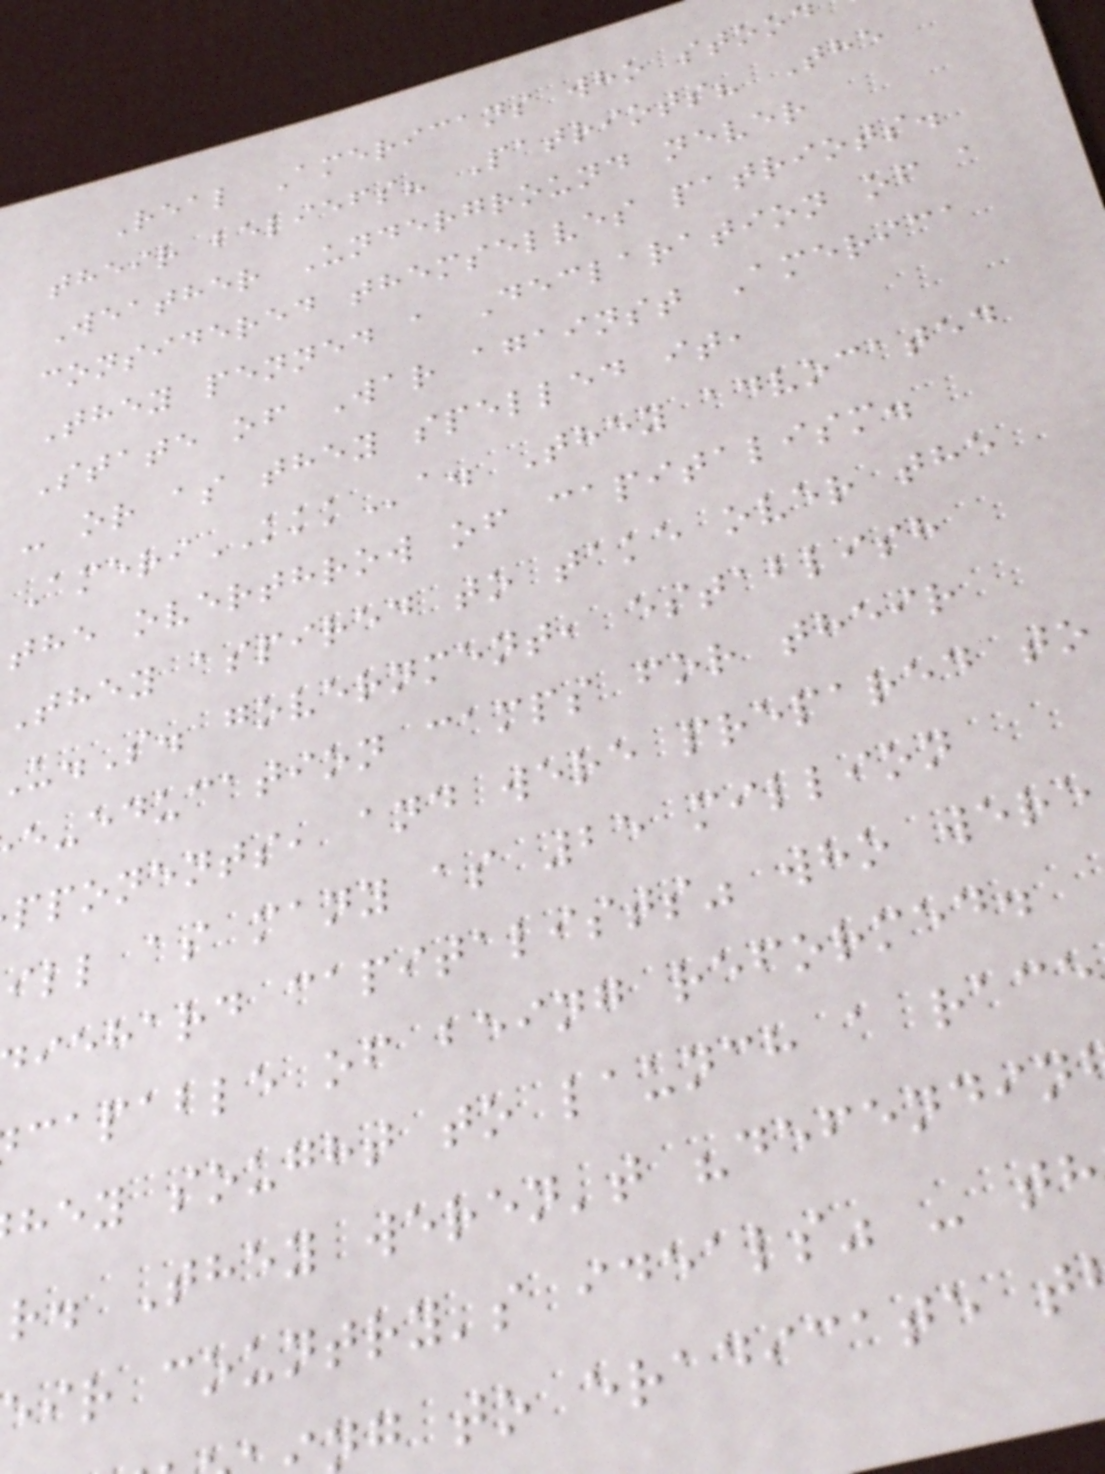Real Americans who stood
their beliefs? Patriots? The
Weather Underground never
considered themselves patriots.
They penned a Declaration of a
State of War against America
- or as they spelled it,
AmeriKKKa. They advocated
the overthrow of capitalism.
They aspired to take over the
.S. government, establish
e-education camps for their
pponents, and were prepared to
ill as many as 25 million
iehard capitalists" who were
capable of being reformed.
hey sought to launch a race
r. They weren't "defendin
eir country's ideals" - th
g to eradicate t
